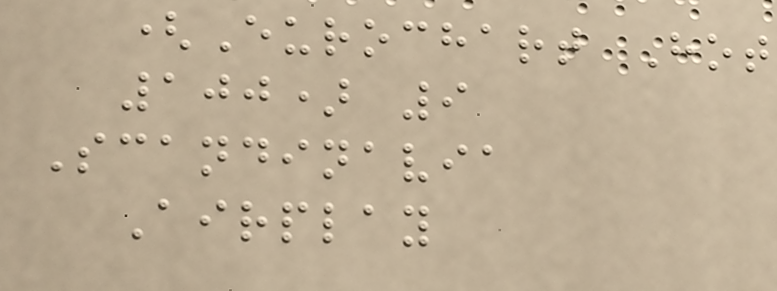(Eurochart Hot
100) 9
Scandinavia
Airplay
